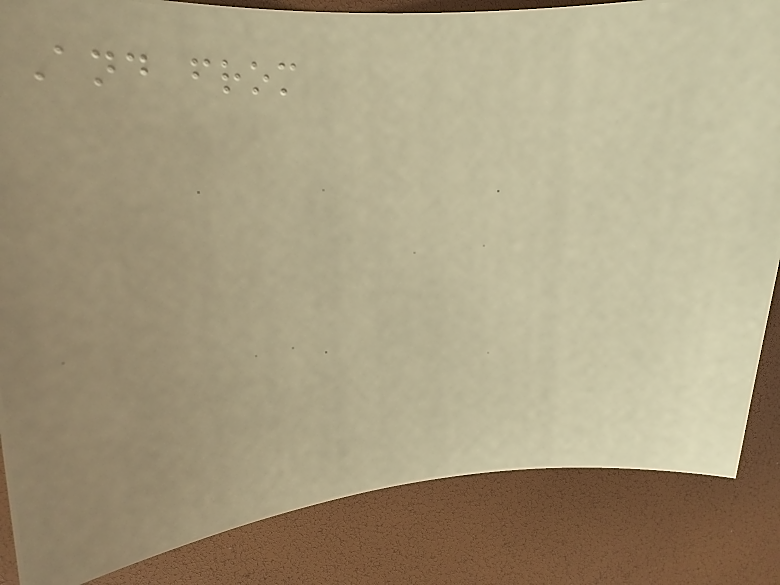And from
